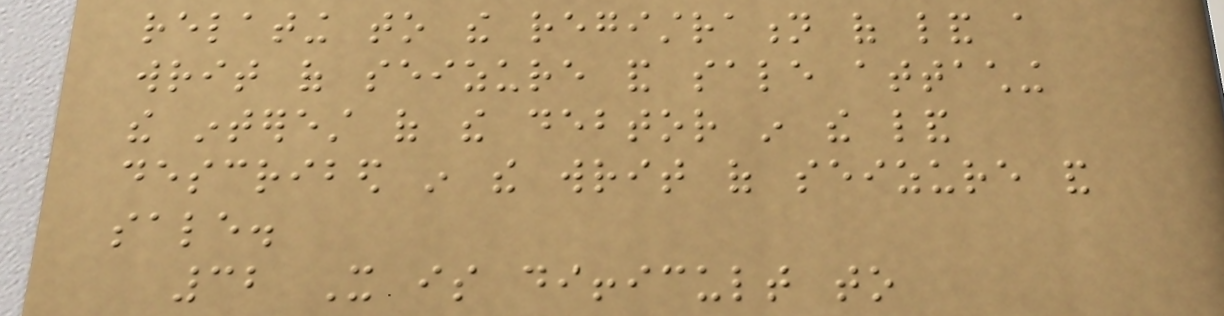relating to the registration of land a
writ of seizure and sale attaching
the interest of the debtor in the land
described in the writ of seizure and
sale.
32 It is difficult to
